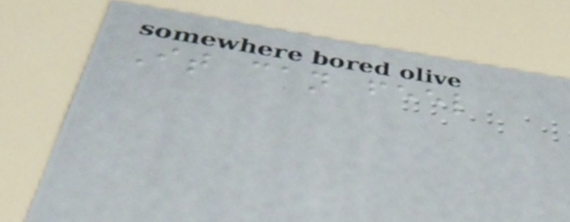It can feel
